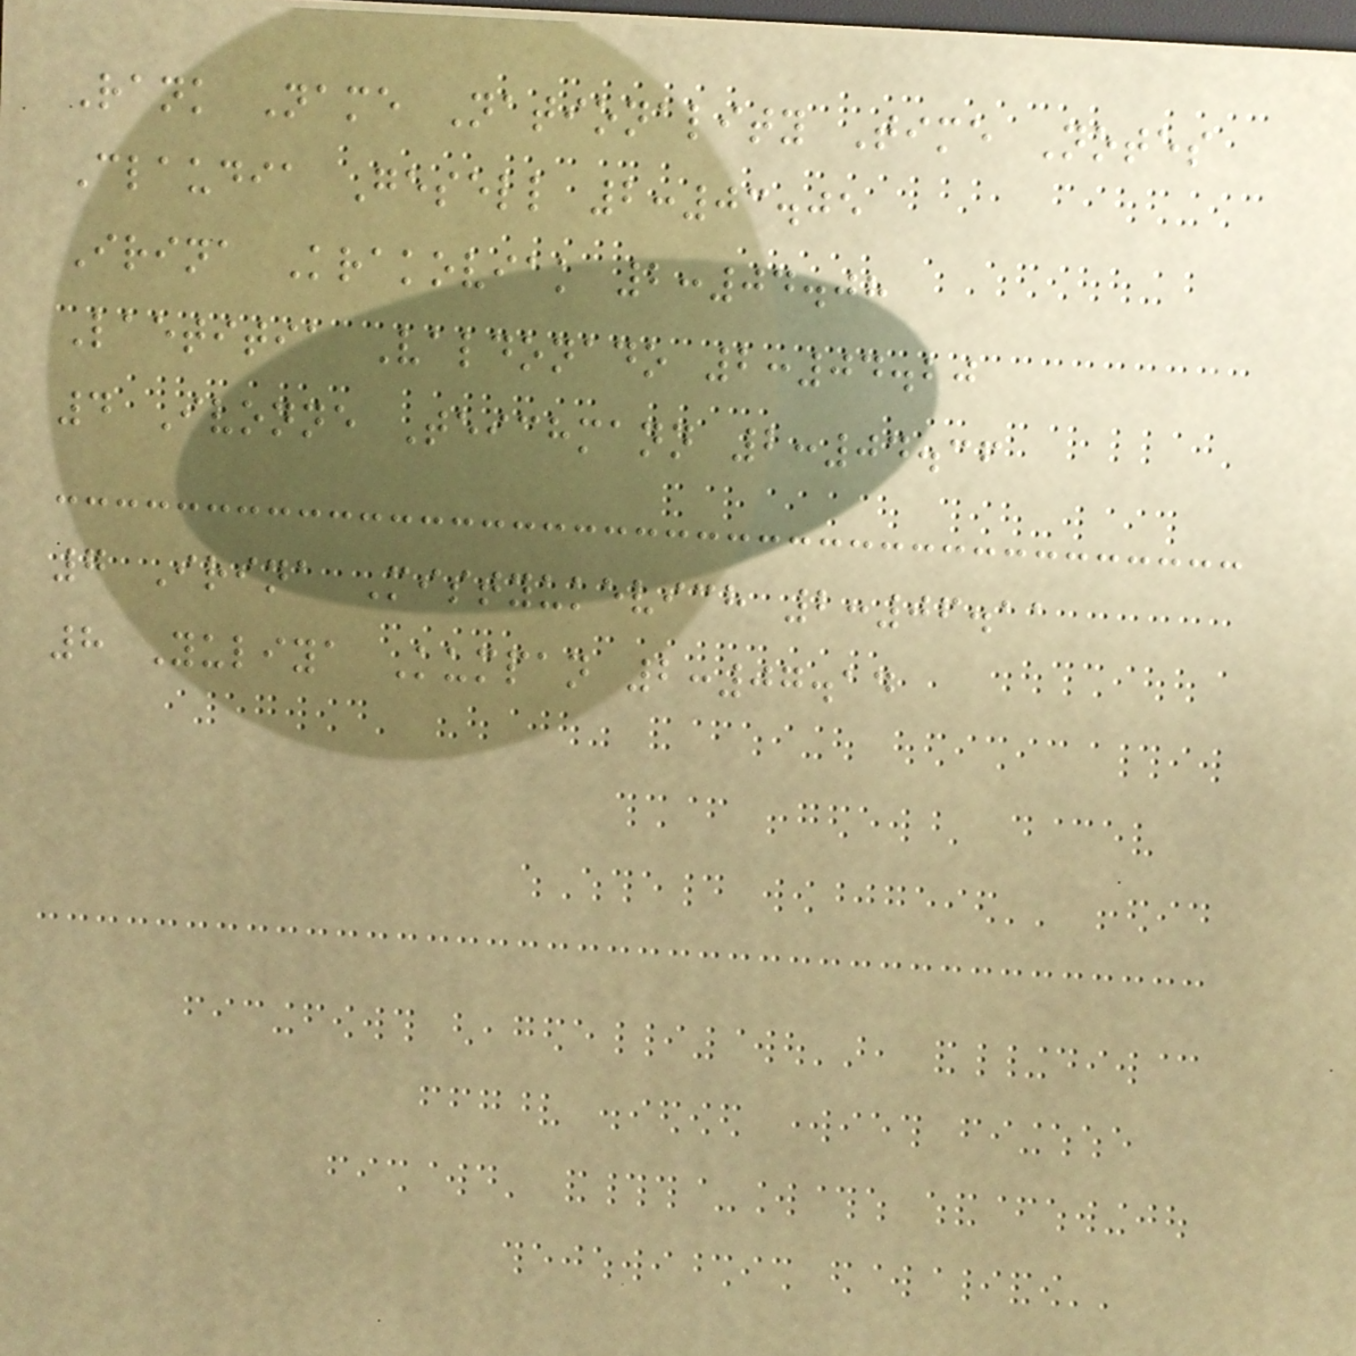Rank Name Nationality Time Notes
Claudia Gesell 2:03.05
Irina Krakoviak 2:04.08
Laetitia Valdonado 2:04.20
4 Ivonne Teichmann 2:04.36
7 Irina Mistyukevich 2:06.11
8 Yuliya Kumpan 2:07.14
